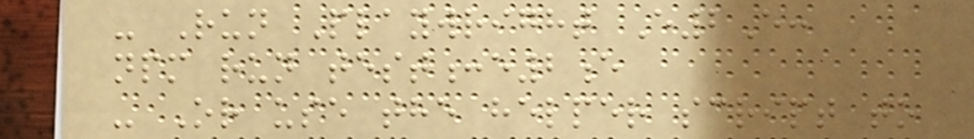- Run Playwright E2E:
npm run test:e2e
- Or use the helper script to
